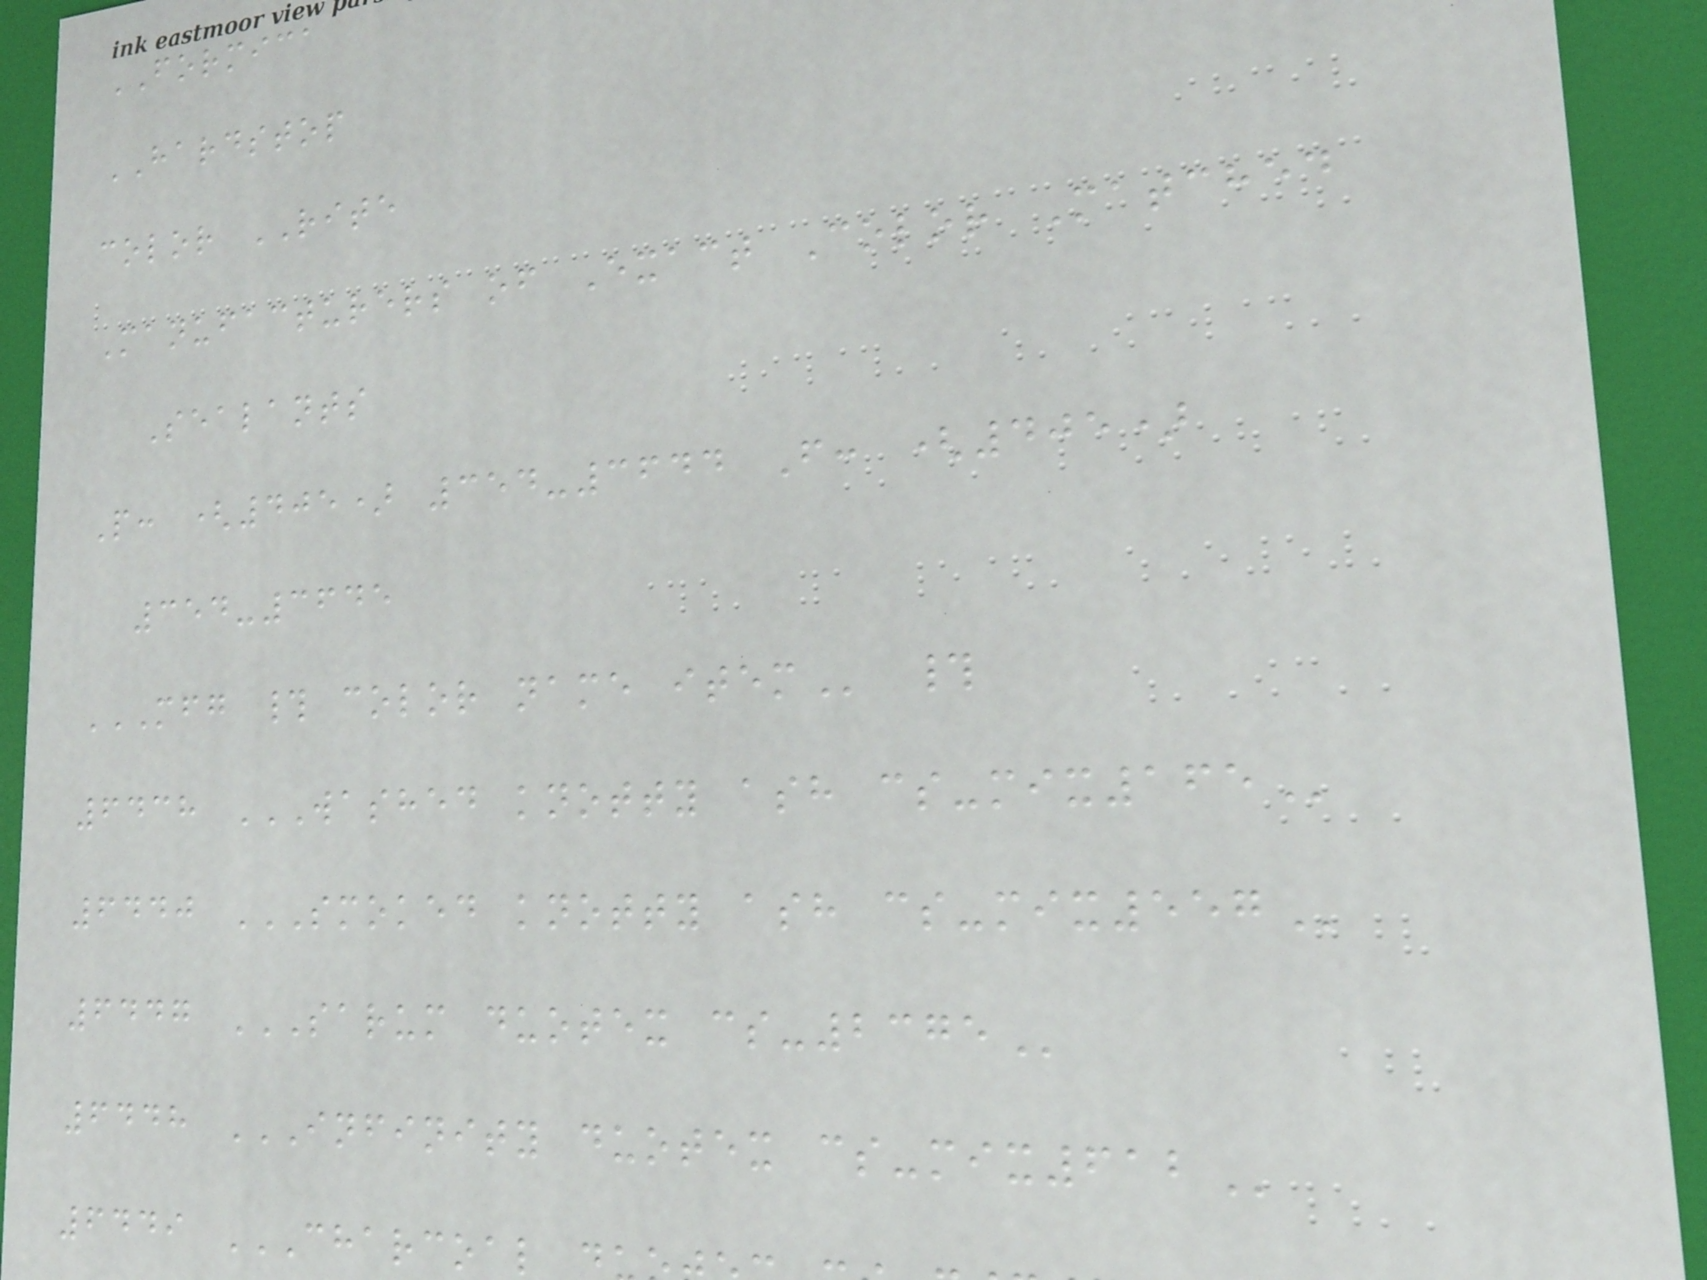FORMICA
HARDSTOP
color RITE
Manufacturers of Exact Color Matched
Sealants
P: (405) 354-3644 F: (405)
354-3645
MFG # COLOR NAME ITEM #
6438 WASHED KNOTTY ASH CS-MIX165
6440 SMOKED KNOTTY ASH CS-MIX557
6447 SARUM DUOTEX CS-2375
6448 INFINITY DUOTEX CS-MIX612
